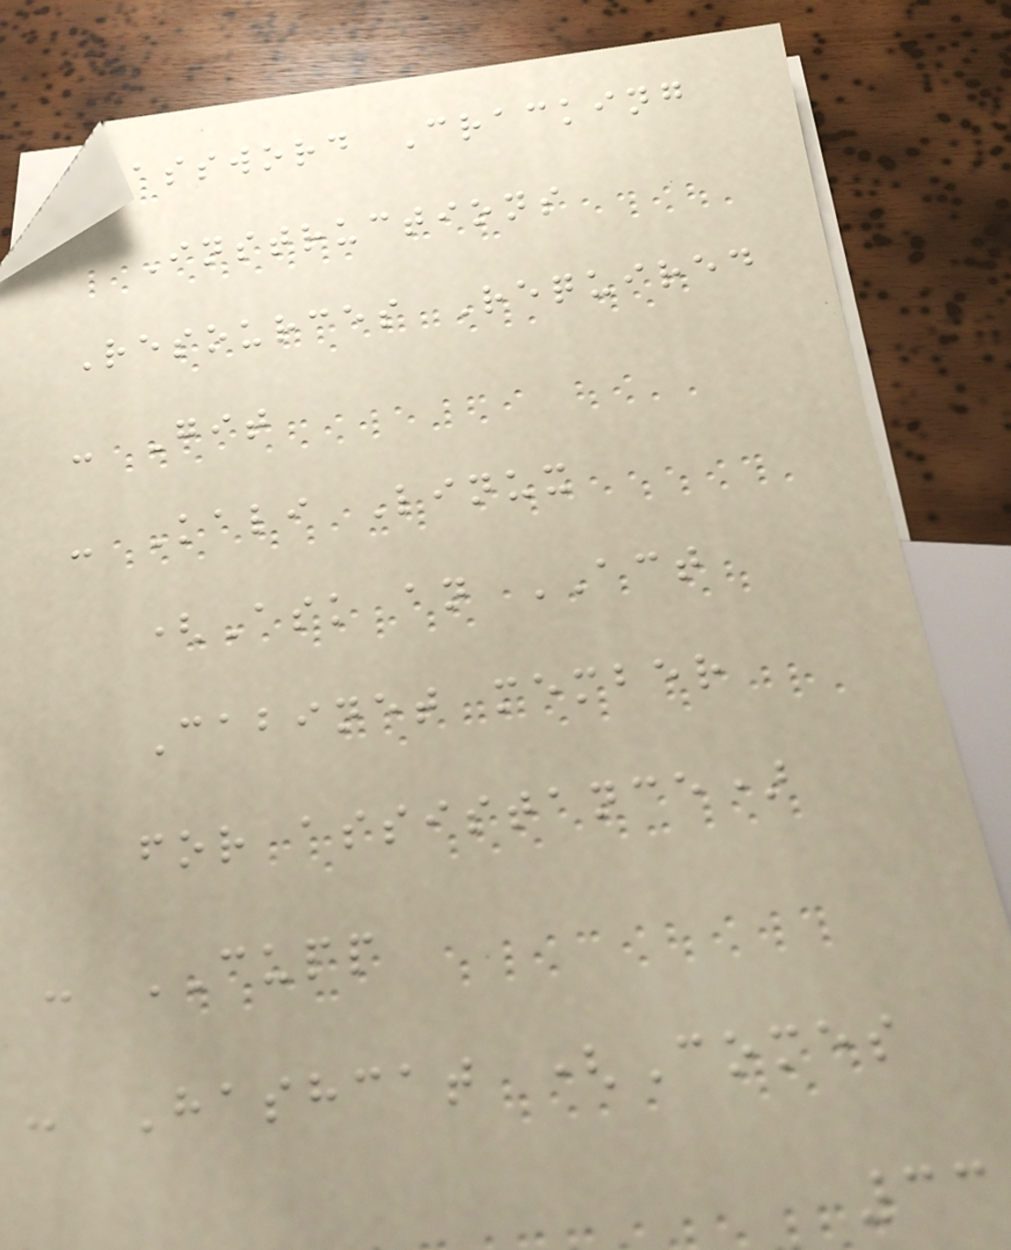Password Cracking
Instructions
Resources Required
- Git
- Kali Linux
(Ask an ACT
Cabinet member
for assistance)
- CUPP
- Hashcat (Comes
33
